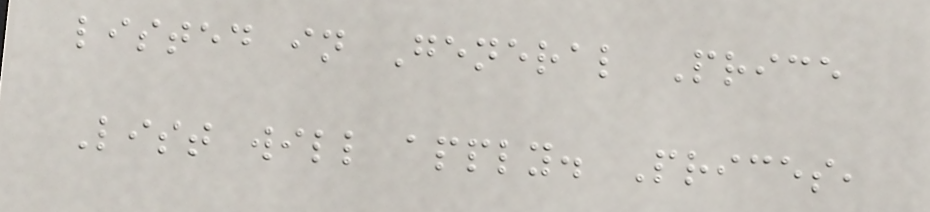listed in General Price
List will apply. Prices,
